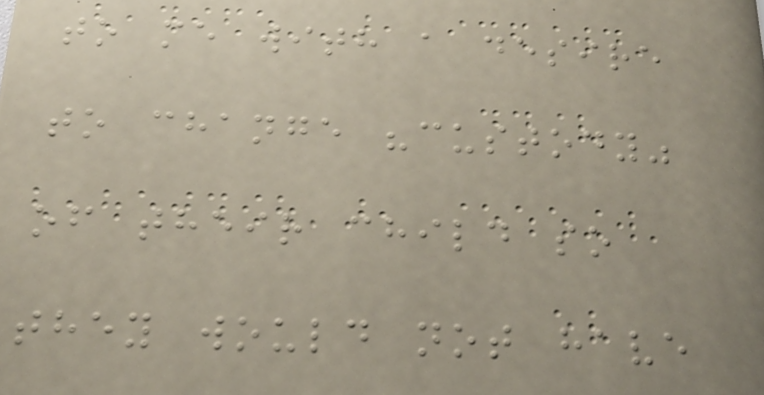to me with a desire
to change "custody"
of their child so
they would not have
